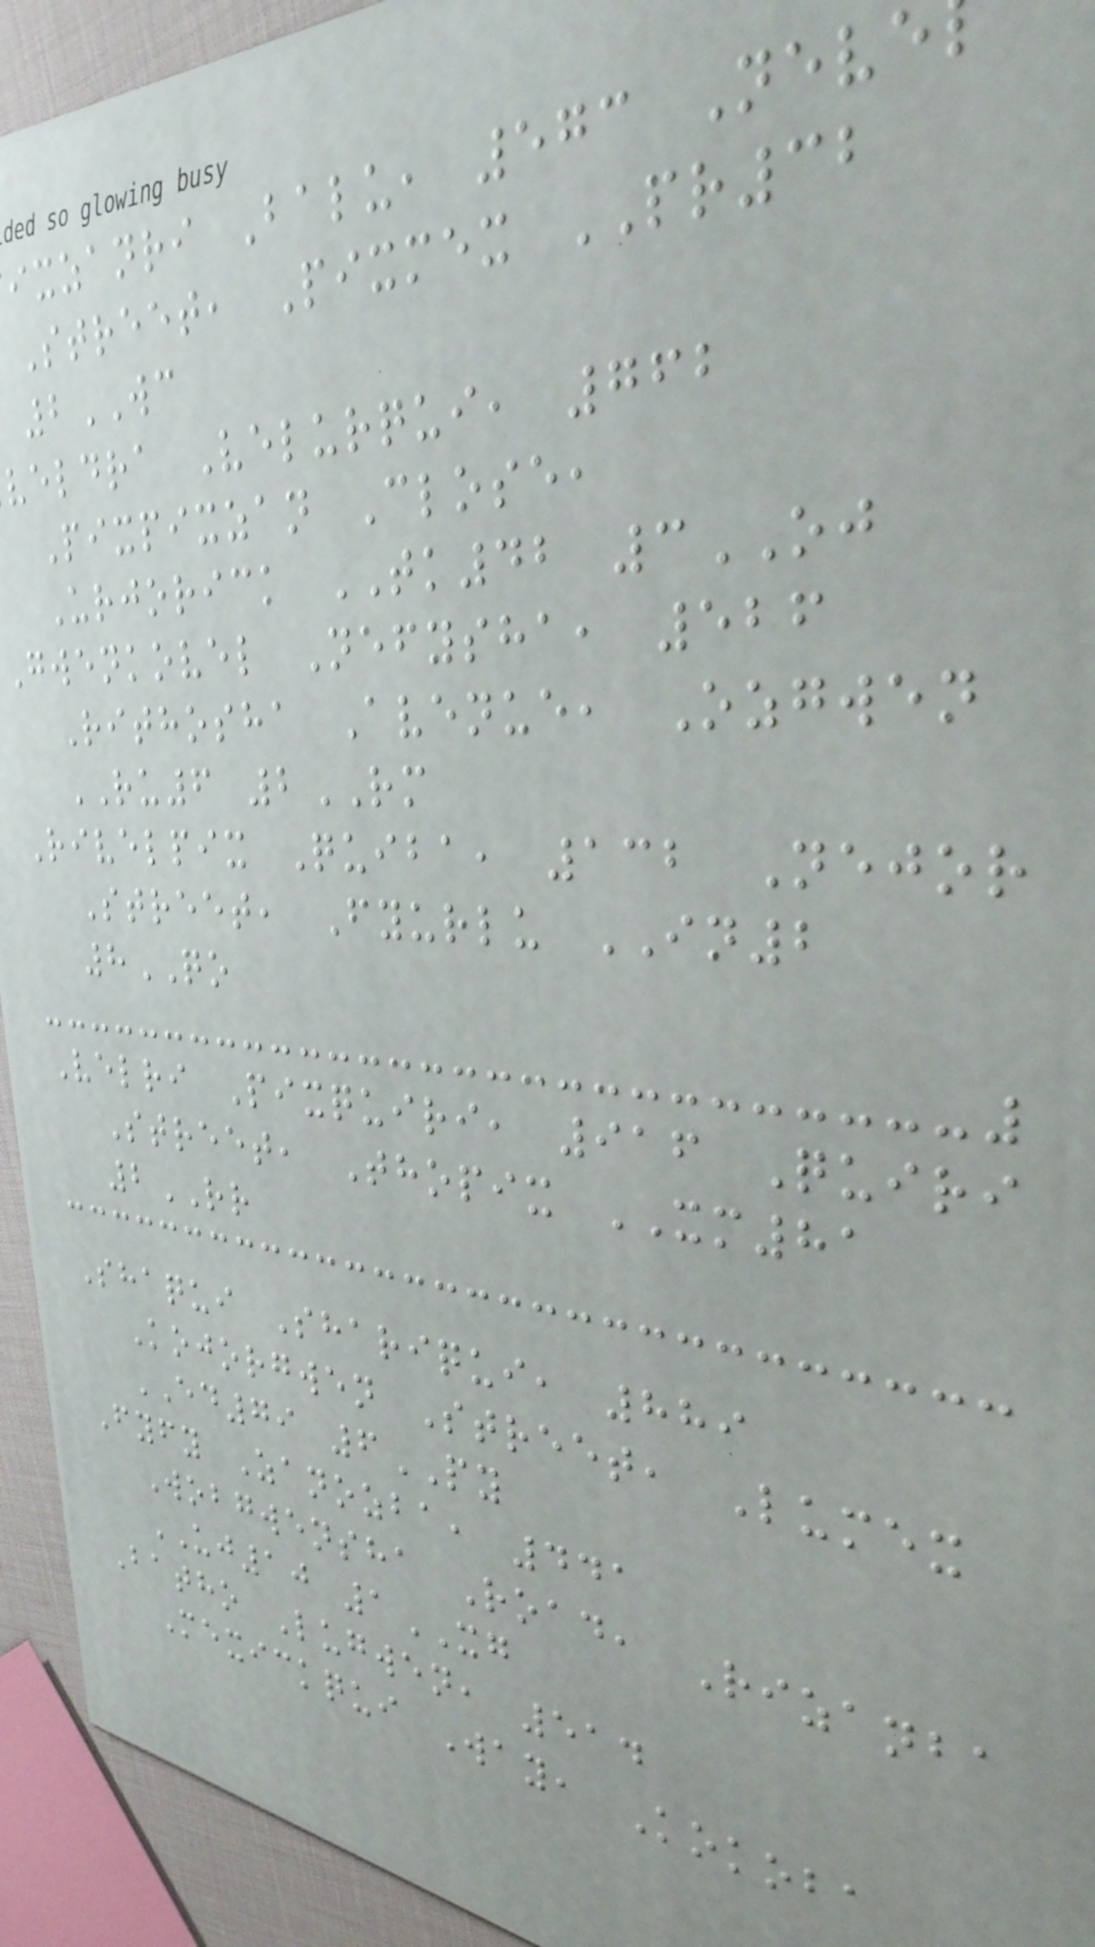ixzanri Balu, 573 Neve
Street, Pixmex PR32
2WC
veldra Velurqui, 762
Pixpixzan Close,
Urjorick TK42 3OJ
Gwenkovel Nefysha, 526
Rithosha Avenue, Ozgwen
RU6 2RM
Rivelpix Quiba, 132 Nejor
Street, Fyurlu IN2
8QO
Velri Pixquiri, 916 Quiri
Street, Thopix XM81
2RR
Shaqui Shariqui, 889
Kojorgwen Street, Lumex
ED79 6PY
Fyfy Zanozba, 441
Wobgwensha Road, Rizanba
UJ10 1XG
Batho Lugwen, 514
Mexickqui Way, Kokoba
